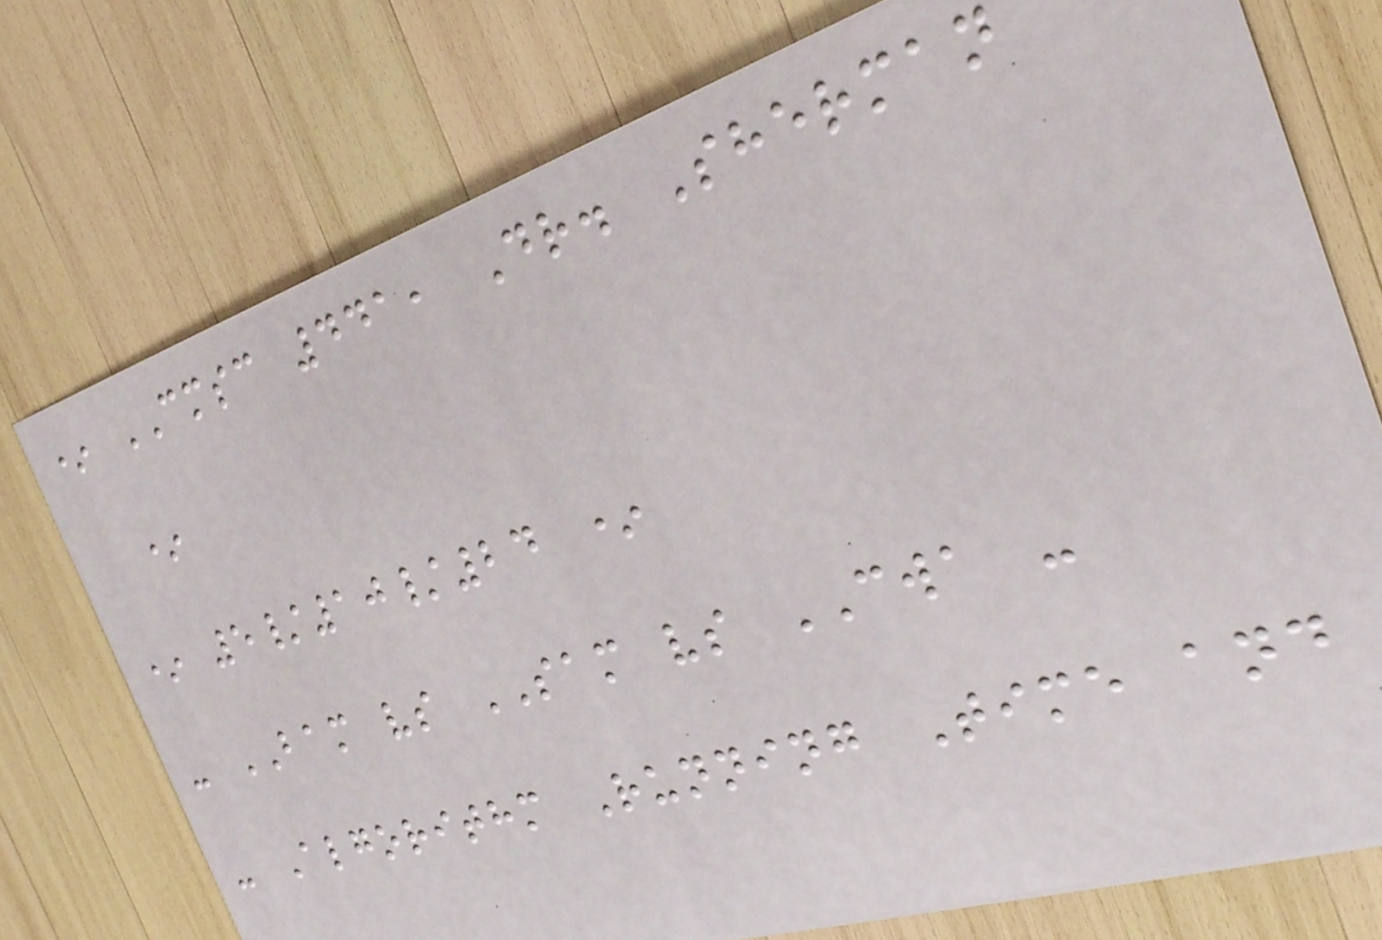* CMSC 441, Dr. Sherman
*
* 5/10/24 *
- BAM vs SAM vs CWA -
- Algorithm Running Time and
